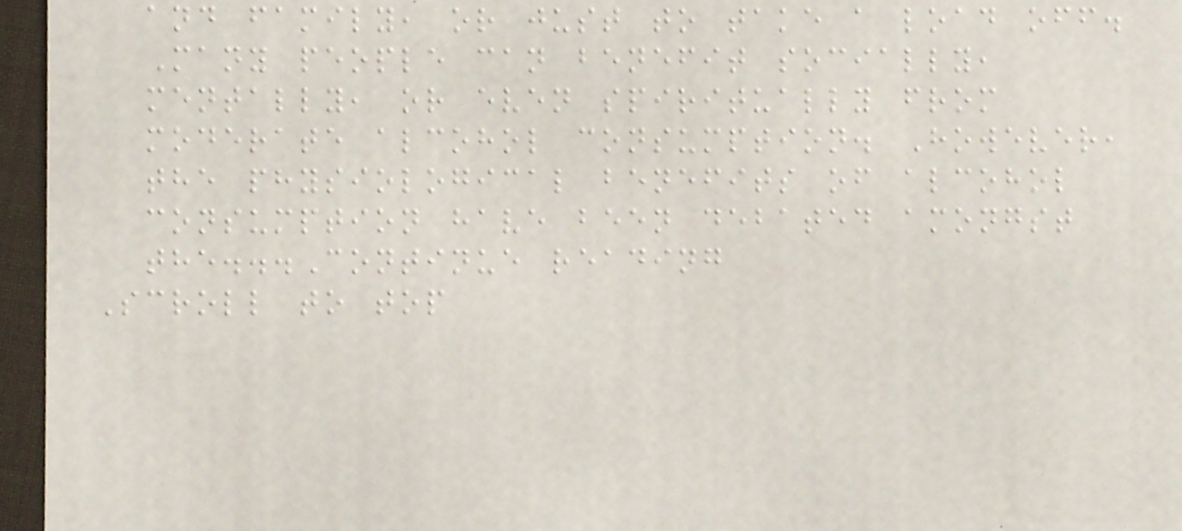and family, or just to take a load off.
Many people can benefit socially,
mentally, or even spiritually from
moderate alcohol consumption. However,
the physiological benefits of alcohol
consumption have been debated amongst
the...Continue reading
Scroll to top
